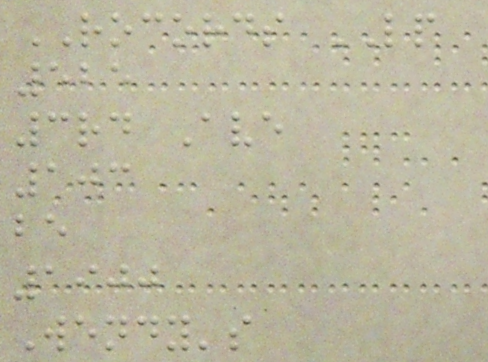ROCORDS LP
525
3rd Ave
103
be
1900
Wendy's
